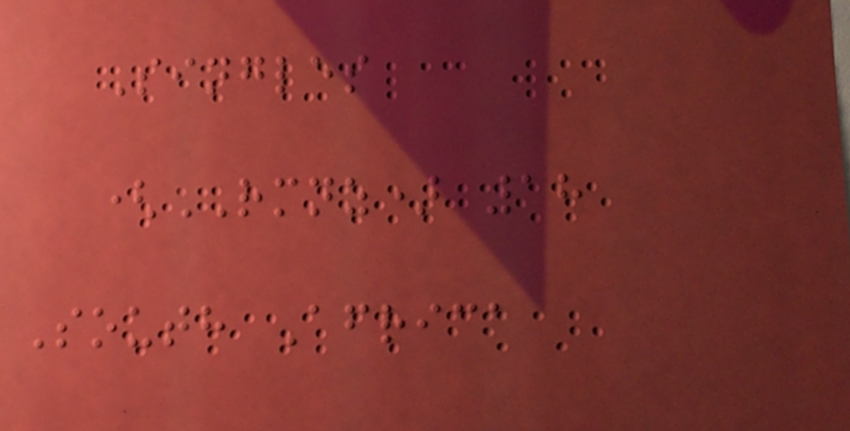Singles
(RMNZ) 18
South Africa
